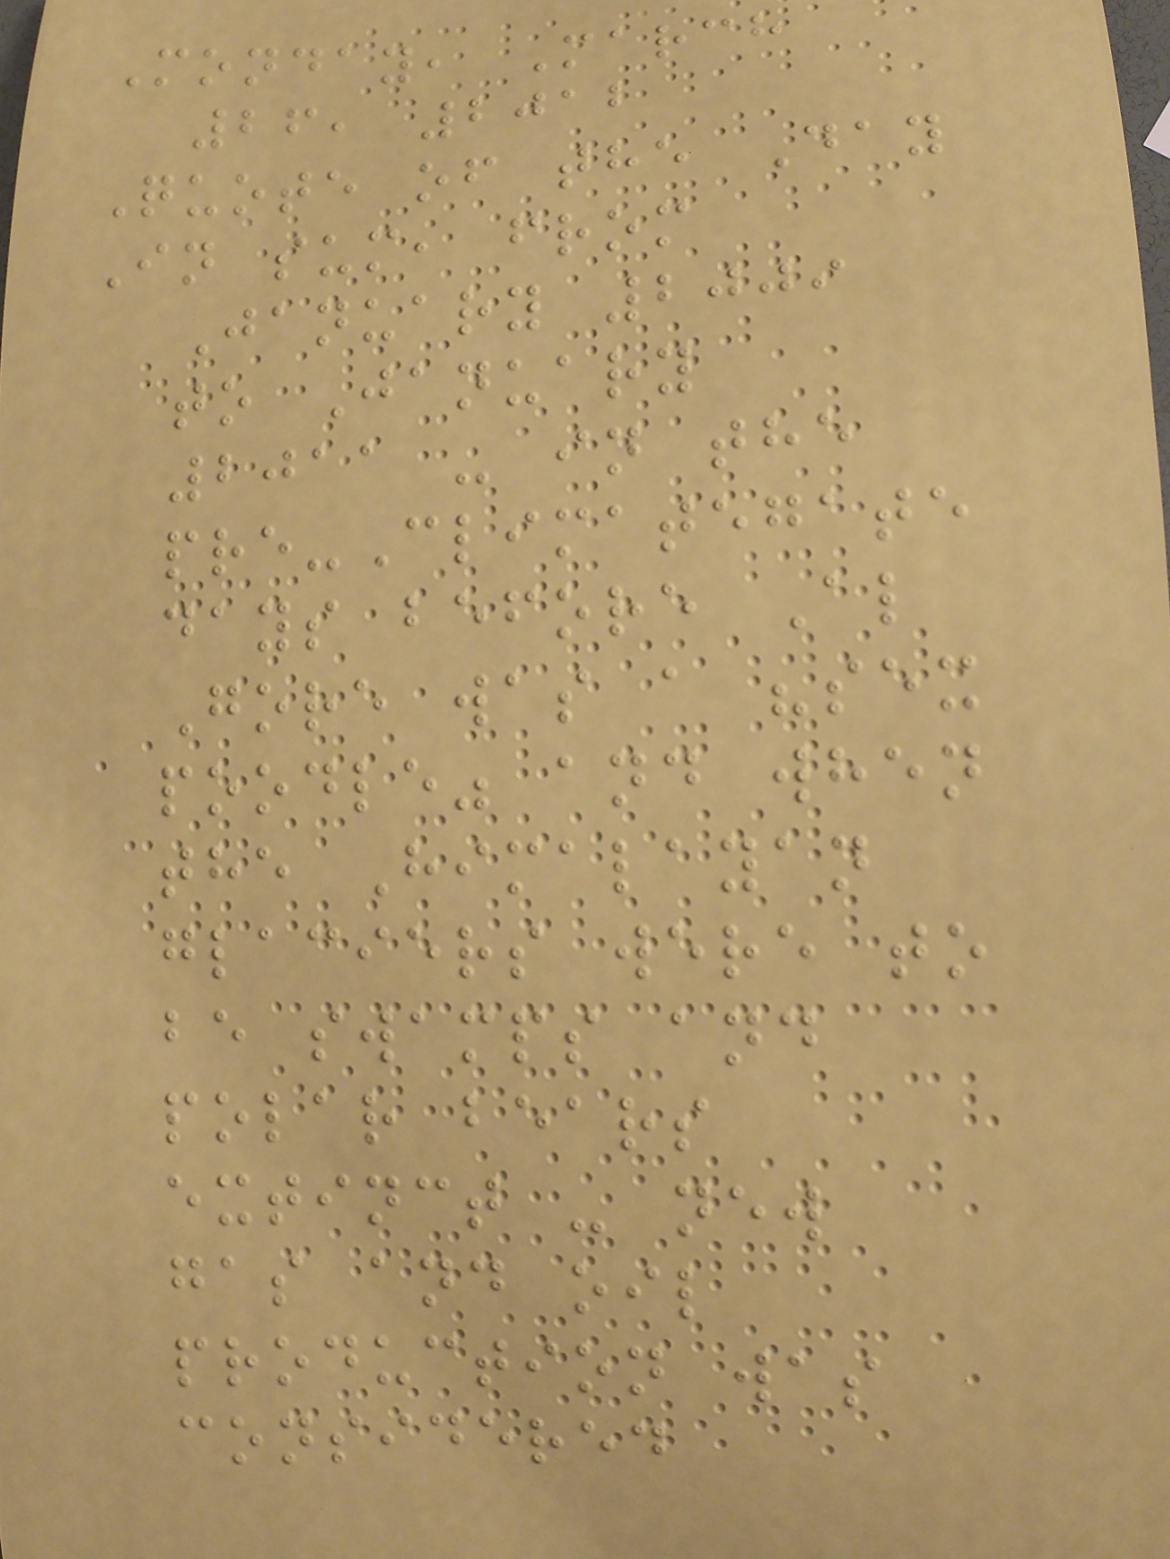Monday, March
26, 2012
Quote of the Day
In sum, from
January 2009
to January
2011 - in the
pre-Climategate
days before Al
Gore was a "sex
poodle" and when
the Himalayan
glaciers were to
be swamps and
polar bears
extinct - new
gas and oil
production was
considered
